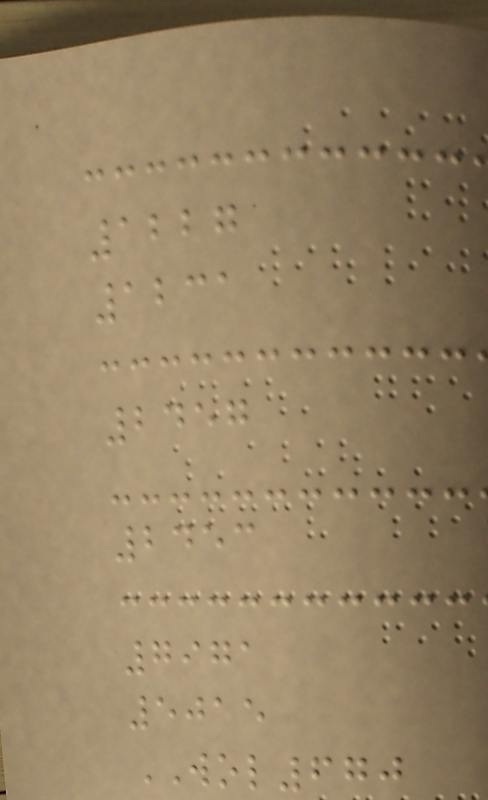1227
1231
2457
2453
7971
5015
WOL670
